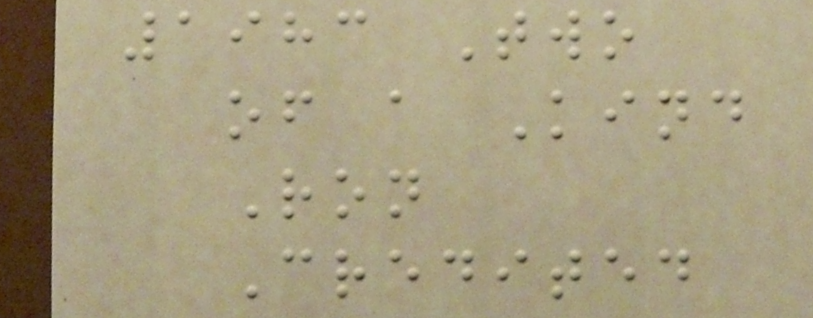1983 Two
of a Kind
Ron
Credited
